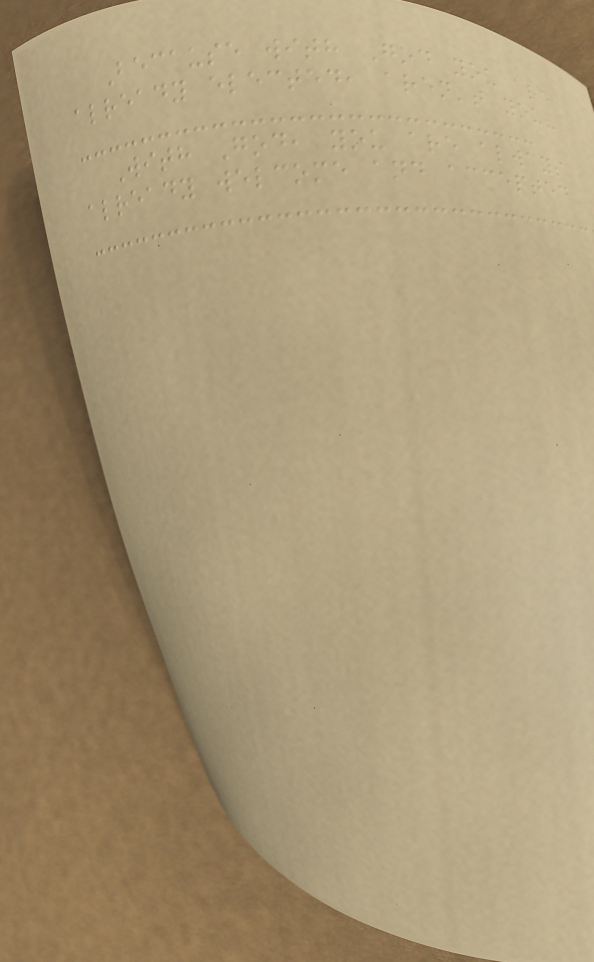Because with God you are
already elected, aren't you?
With God, you are always
already welcome and accepted
